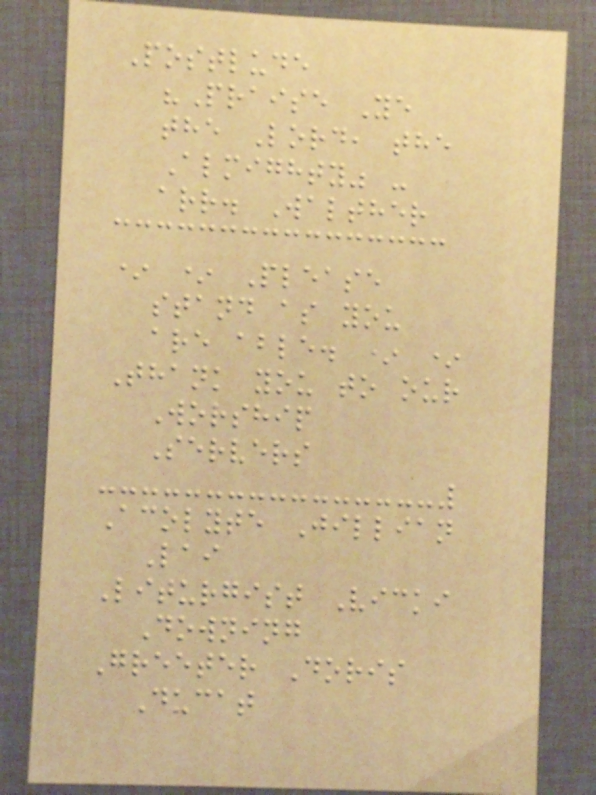Postlude
"Praise Ye
the Lord, the
Almighty" -
arr. Walther
* * Please
stand as you
are able. * *
Thank you to our
Worship
Servers
Acolyte Jillian
Lai
Liturgist Vicki
Downing
Greeter Doris
Ducat
